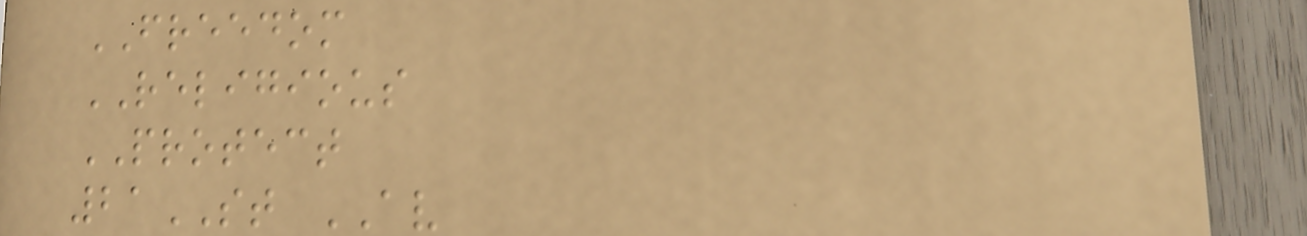FREEDOM
RELIGIOUS
PROTECT
21ST AV
